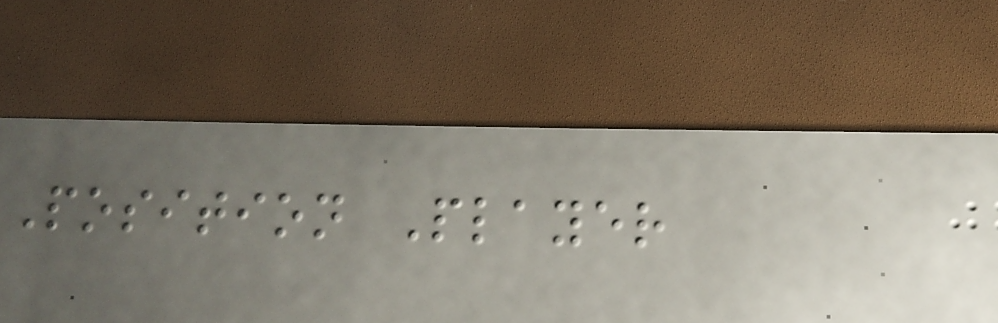Position Player
